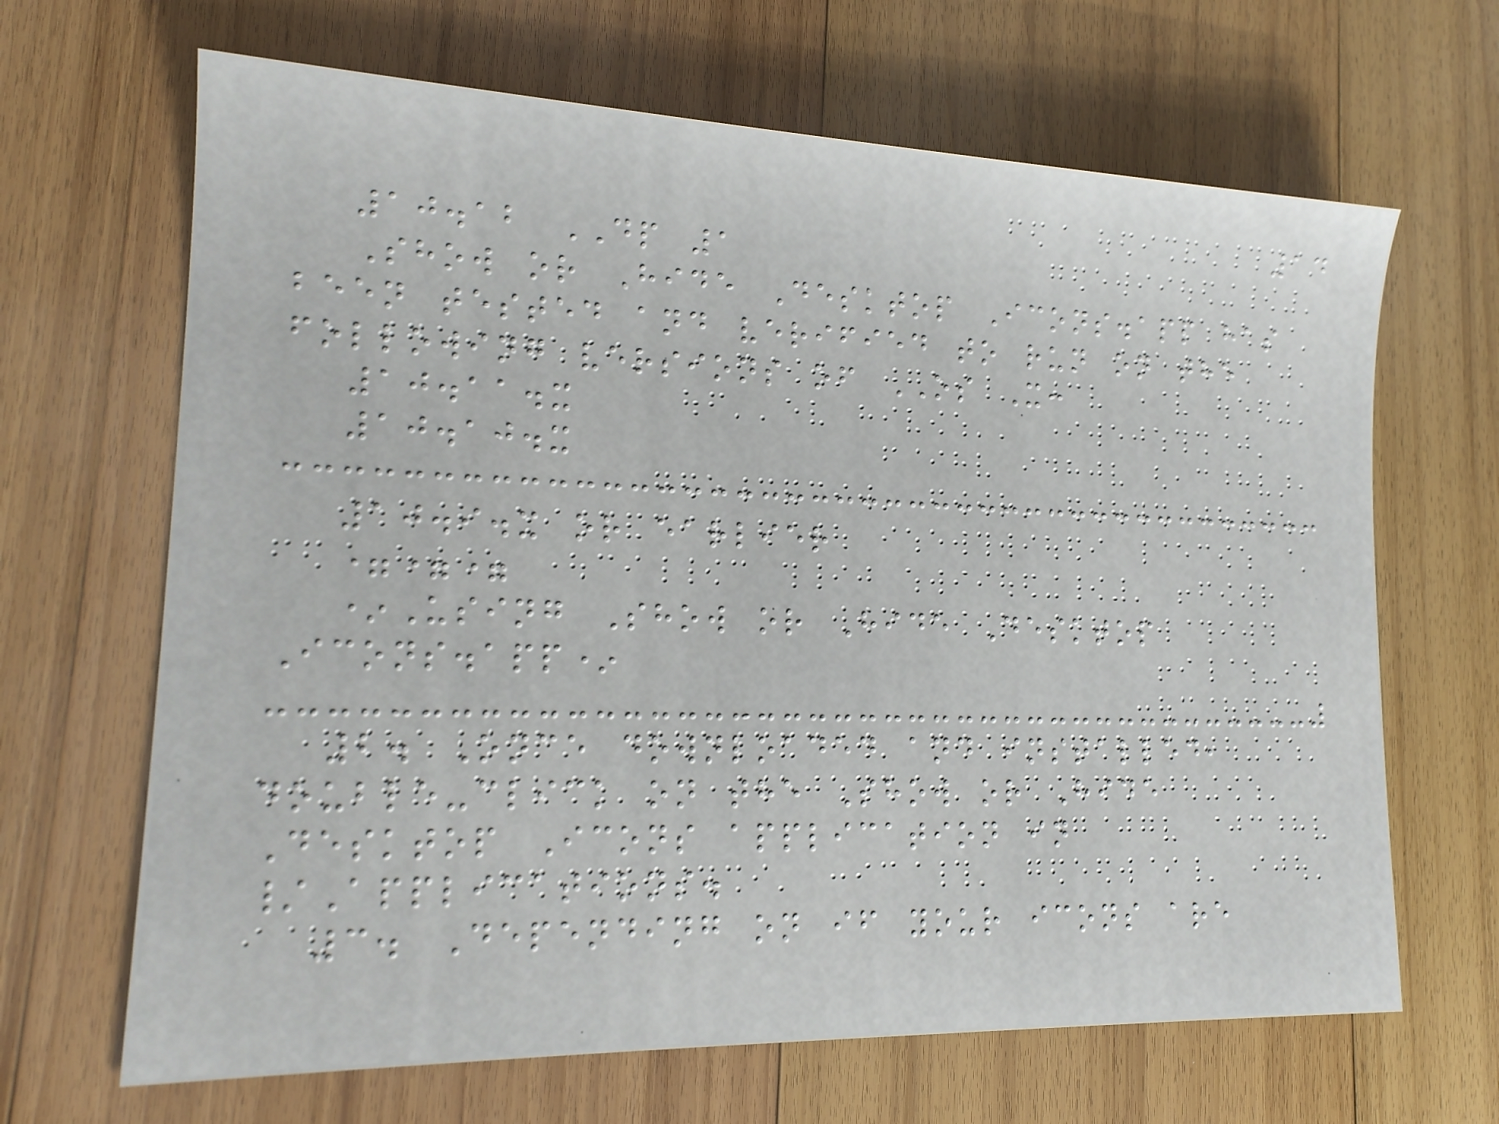14
10.12 DP 1
Show or Hide Desktop Icons.app has
been tested and verified to run on the
following versions of OS X:
10.11.x
10.10.x
10.9.x or earlier
===
*Using Show or Hide Desktop
Icons.app*
2. Once downloaded and installed,
double-click on the Show or Hide
Desktop Icons application in
/Applications.
3. Depending on if your icons are
